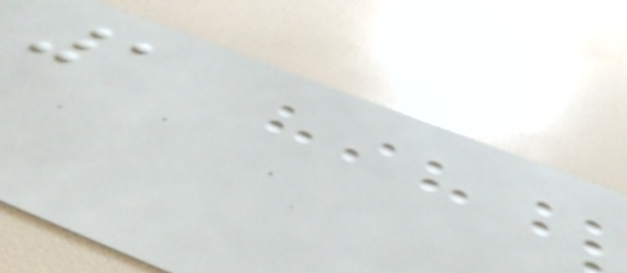1
